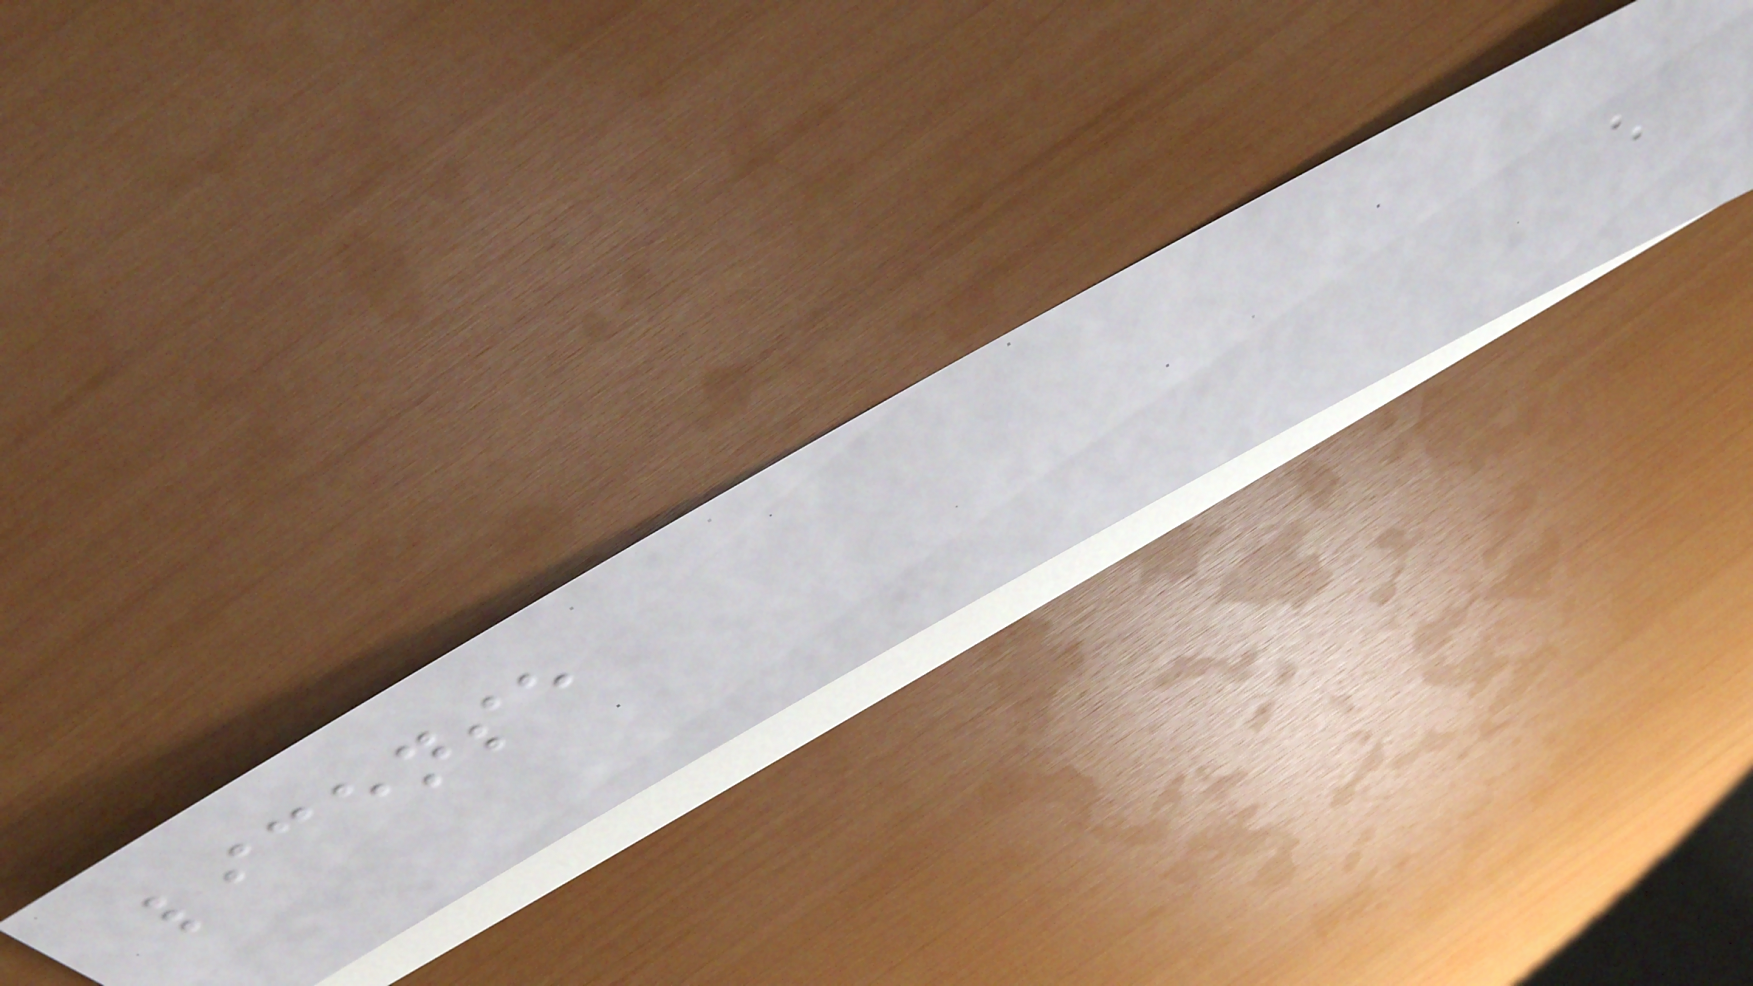license
